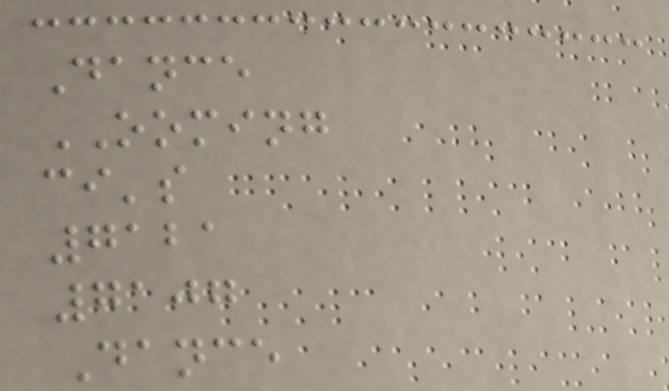Dance
OOMING
ci's
7121
7107
Dance
